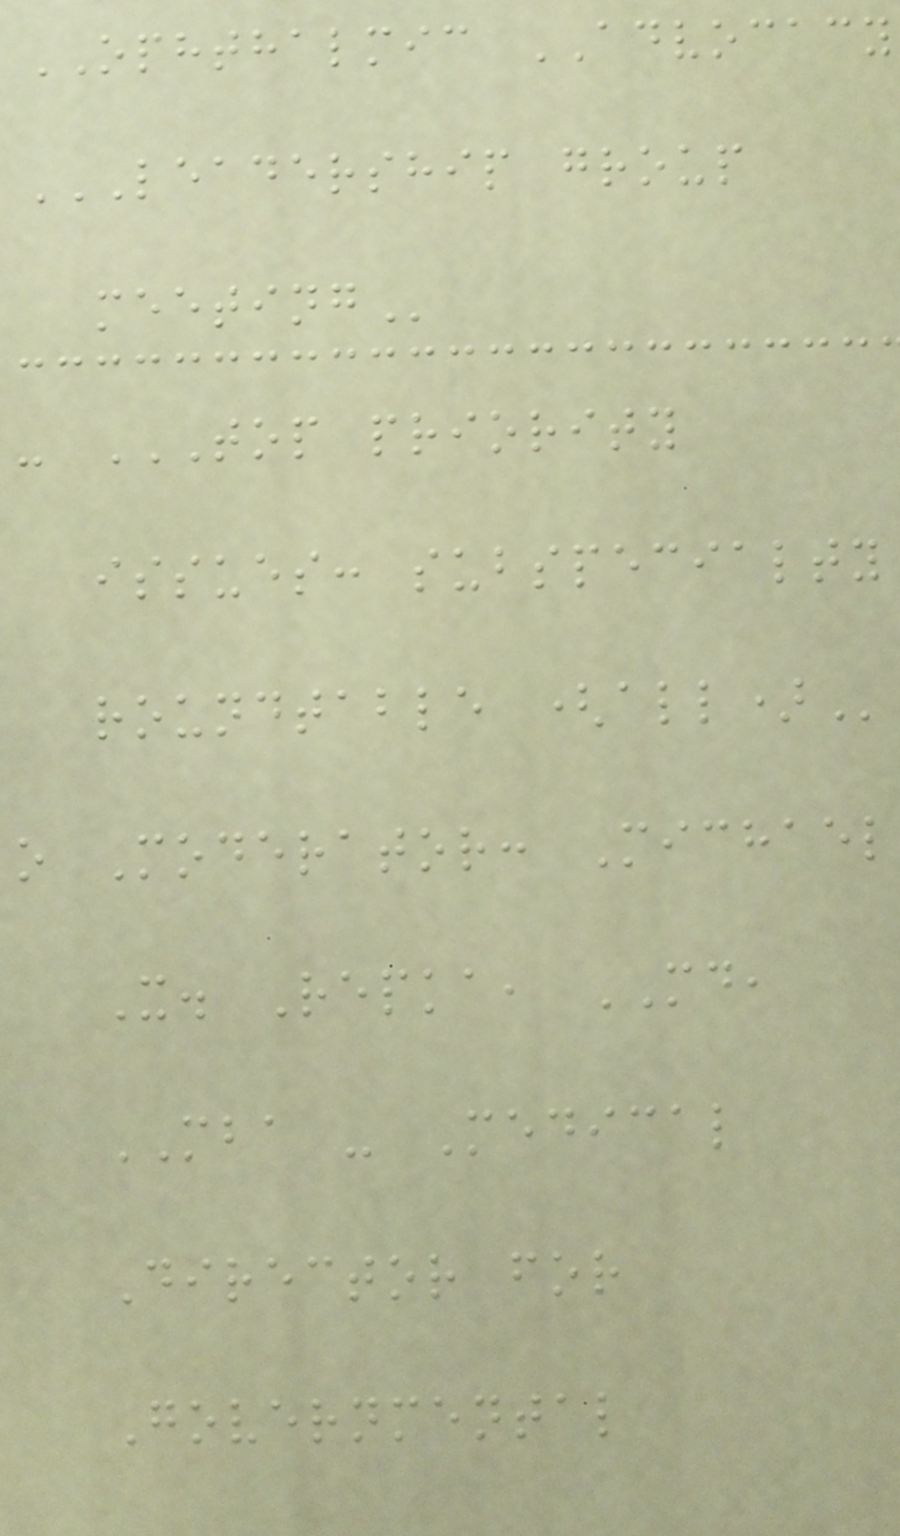OPHTHALMIC ADVOCACY
LEADERSHIP GROUP
MEETING
- TOP PRIORITY
ISSUES: SUBSPECIALTY
ROUNDTABLE (ALL)
o Moderator: Michael
X. Repka, MD,
MBA - Medical
Director for
Governmental
